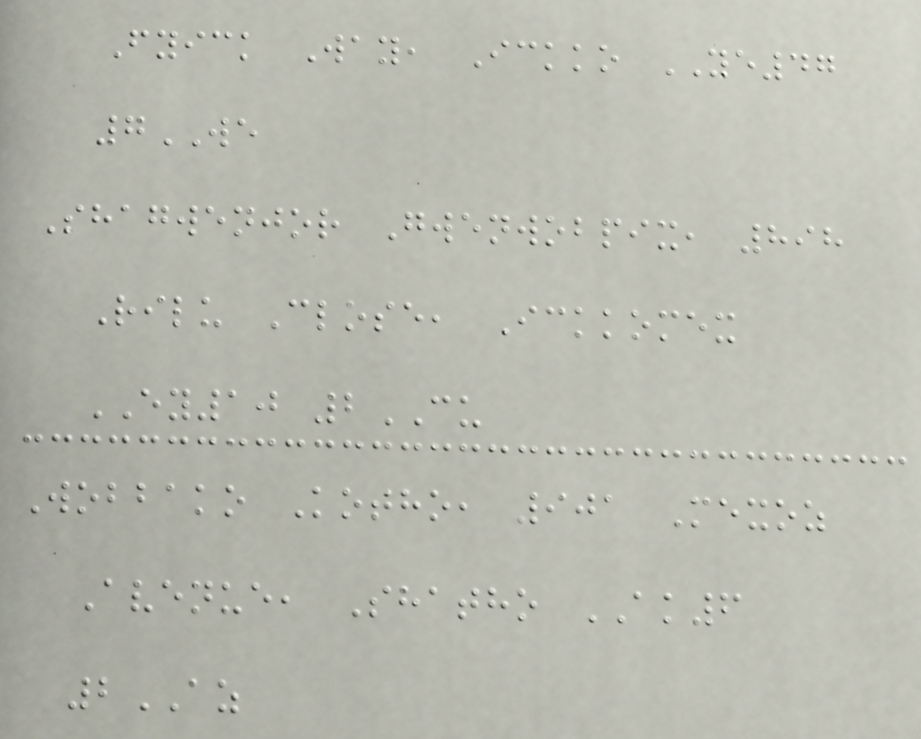Fyick Way, Ickko YE47
7WE
Shagwenjor Gwenwobpix, 898
Rilu Close, Ickkomex
EY10 2CU
Wobbako Kotho, 901 Mexoz
Avenue, Shatho AK6
2AZ
